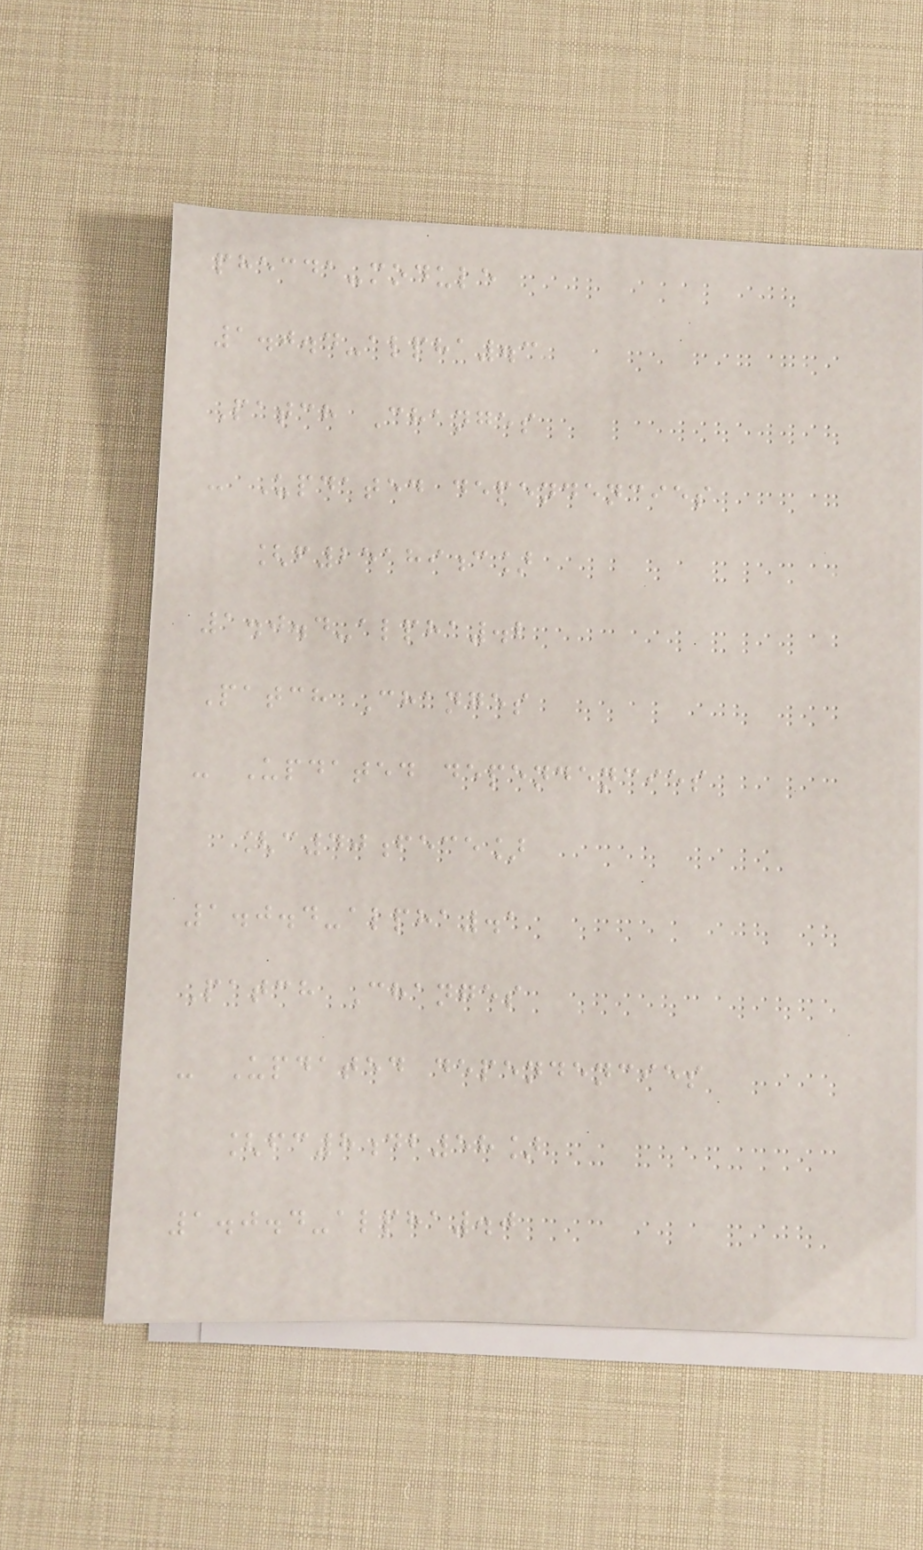phecda-module
1.0.4-alpha.3
Patch Changes
- Updated dependencies
[f25189c]
1.0.4-alpha.2
Patch Changes
- Updated dependencies
[c40fece]
1.0.4-alpha.1
Patch Changes
- Updated dependencies
[fc8db58]
1.0.4-alpha.0
